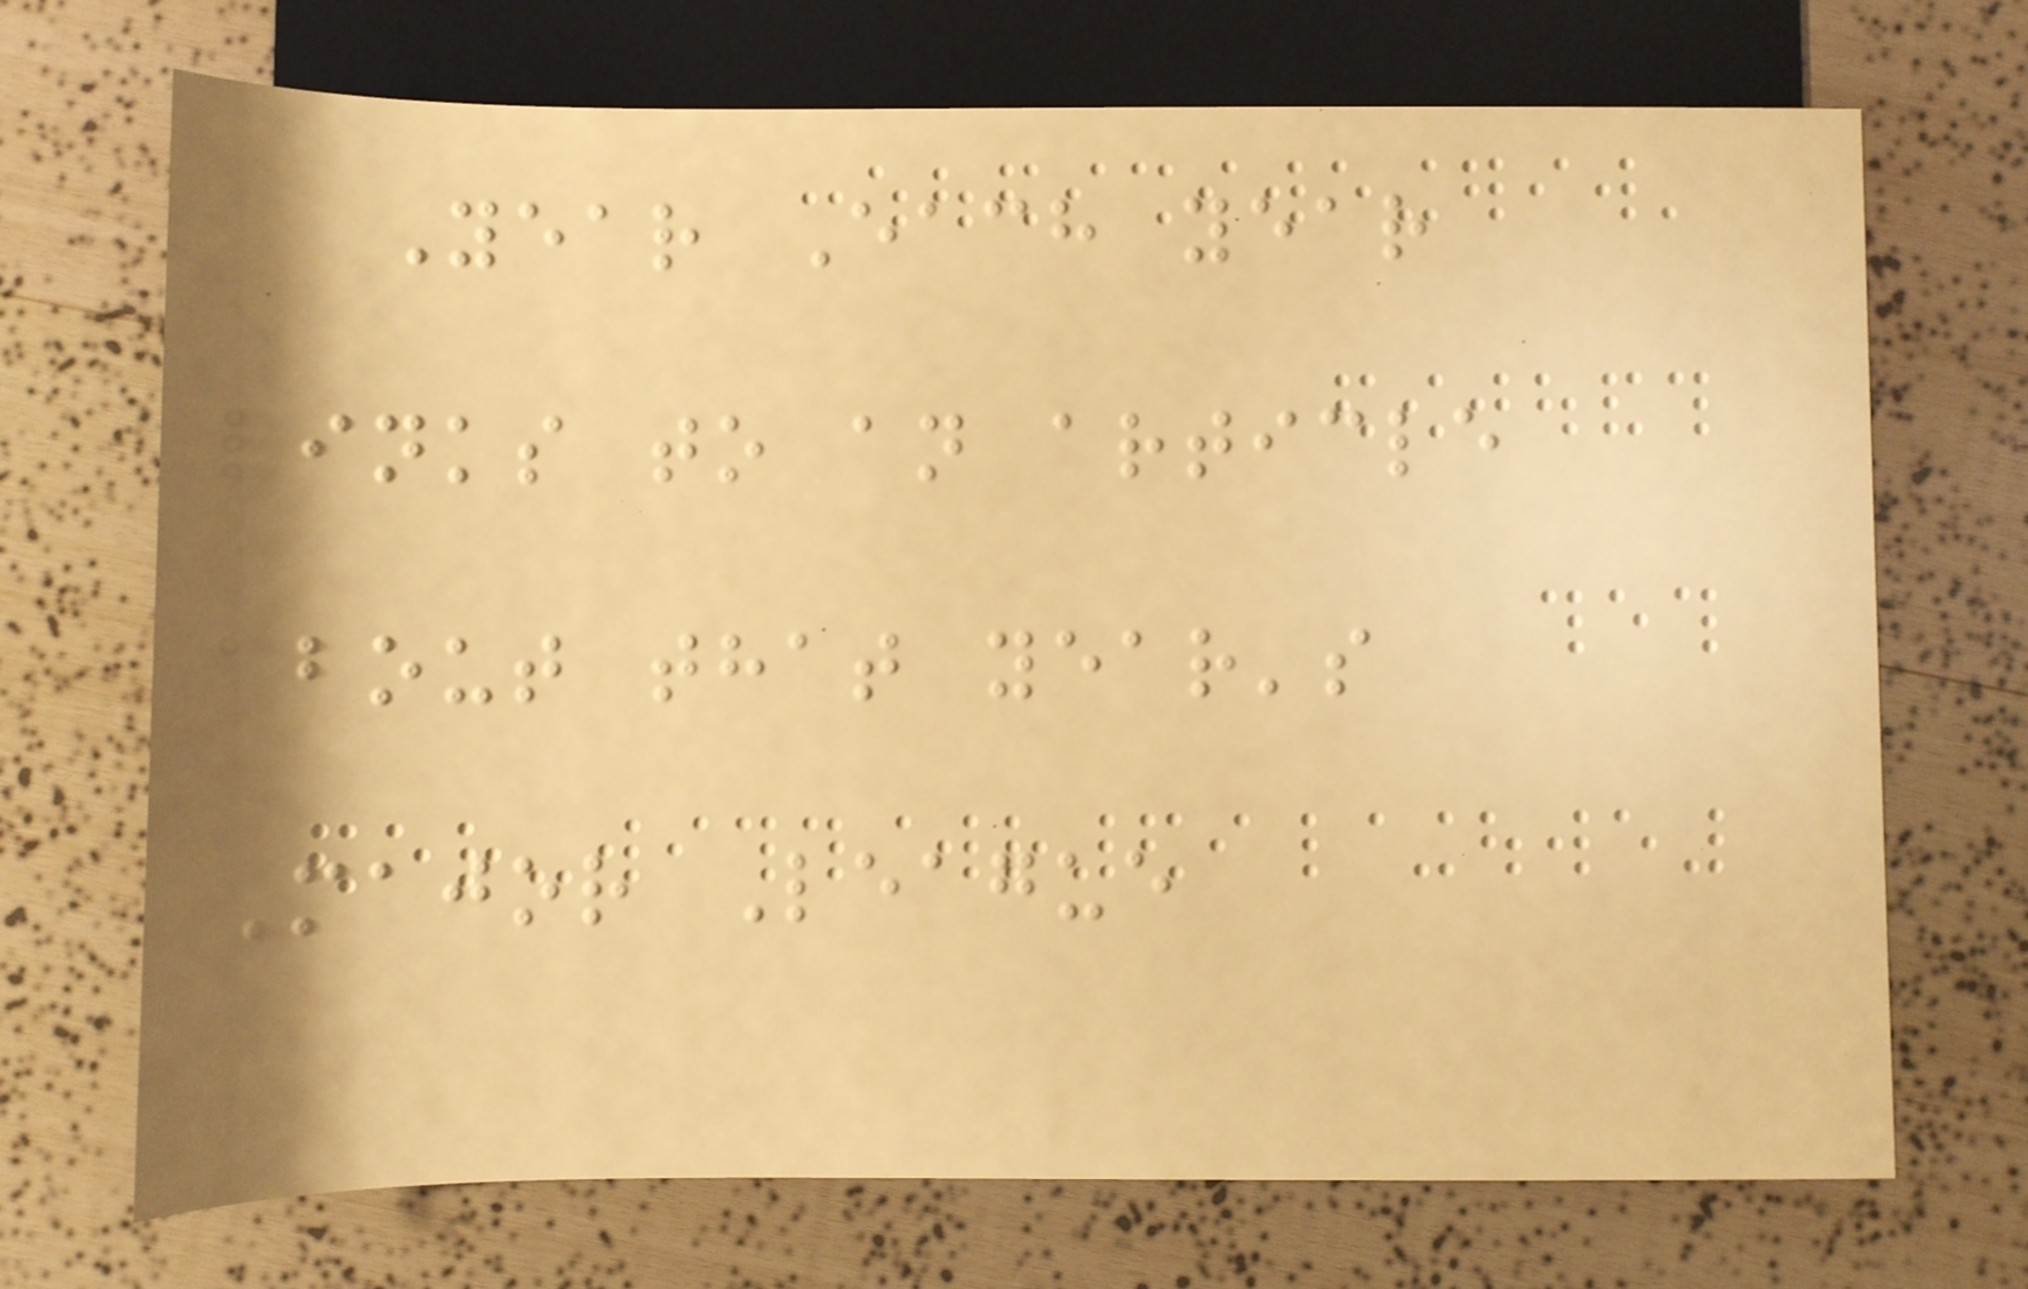Year Each year
links to an article
about that year's
Major League
